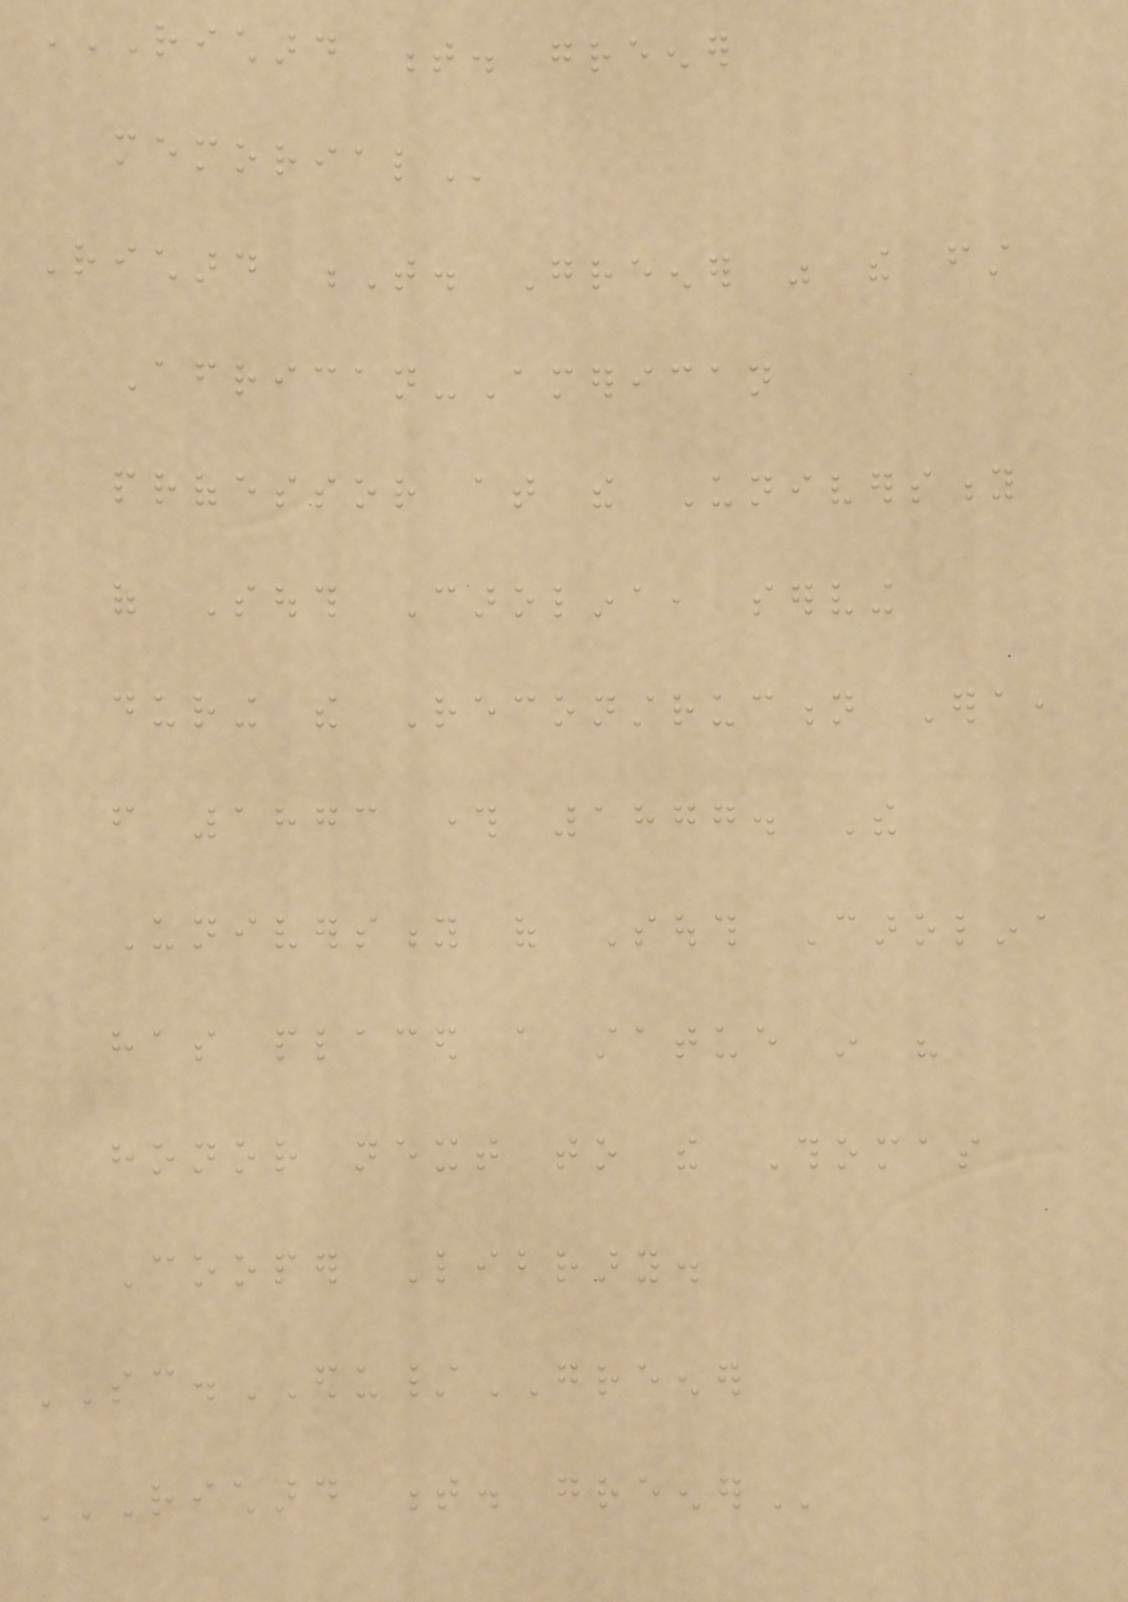RICHARD T. GREENER
MEMORIAL
Richard T. Greener was the first
African-American
professor at the University
of South Carolina, serving
during the Reconstruction Era,
from 1873 through 1877. The
University of South Carolina
has placed a statue in his
honor next to the Thomas
Cooper Library.
SC.EDU/GREENER
RICHARD T. GREENER
